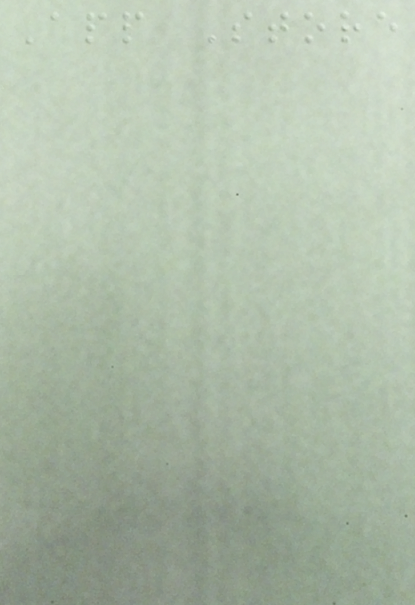App Store
